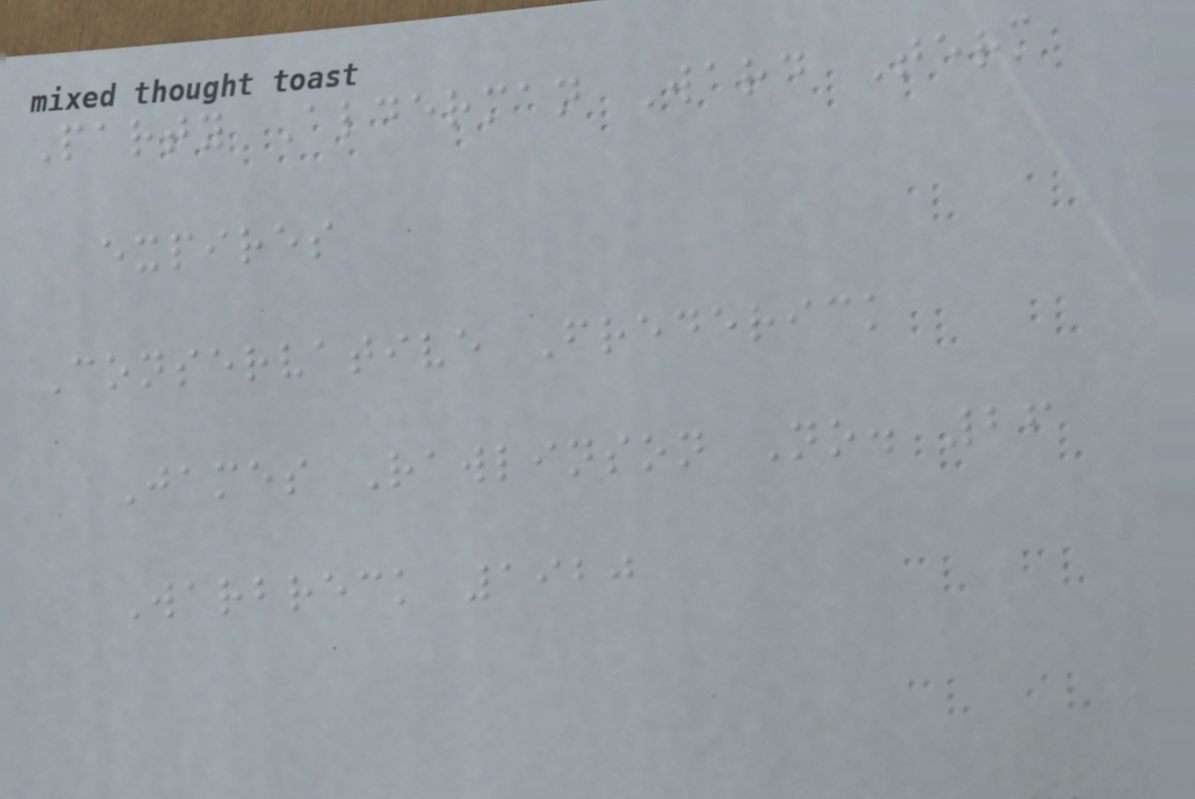Party Alderman Ward Term
expires
Conservative Frederick
James Rawlinson No. 26
Warbreck 1920
